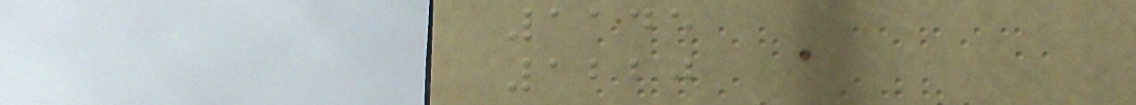1145
1220
